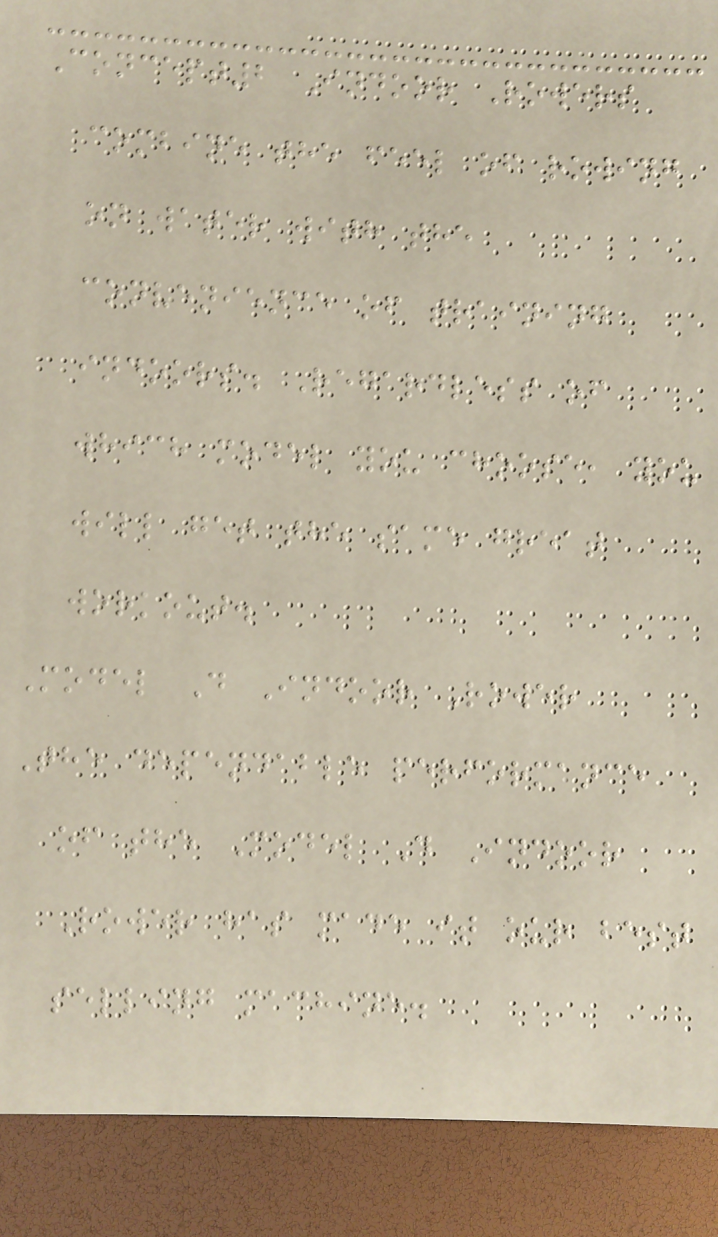Concept2 Indoor Rowers
combine the feel of rowing
on water with the
convenience of training
indoors. Regardless of
which model you choose, you
will get the same great
workout.
Model D Indoor Rower
The dependable performance
of the Model D Indoor
Rower has made it our best
selling machine.
